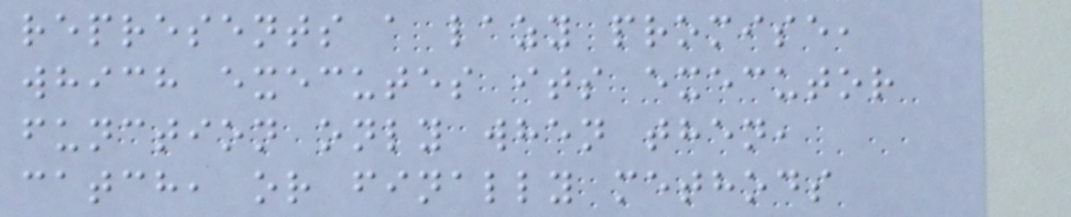represents a lazy promise,
which executes its executor
function only when then,
catch, or finally methods
